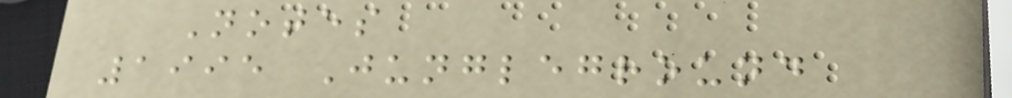Notes
1995 Jungleground
